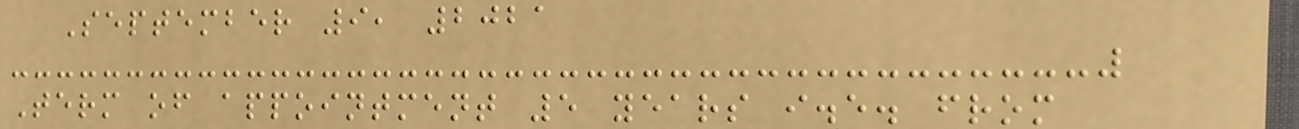September 9, 2021
Term of appointment 5 years i.e. from
